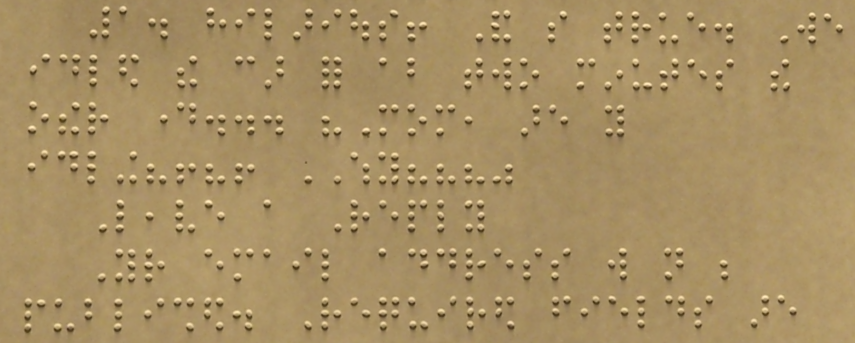1. hilarious! And so true. We
idled the car for about two minutes the
other day... "Mom, are you
idling?!?! WHY???"
Leave a Reply
Your email address will not be
published. Required fields are
